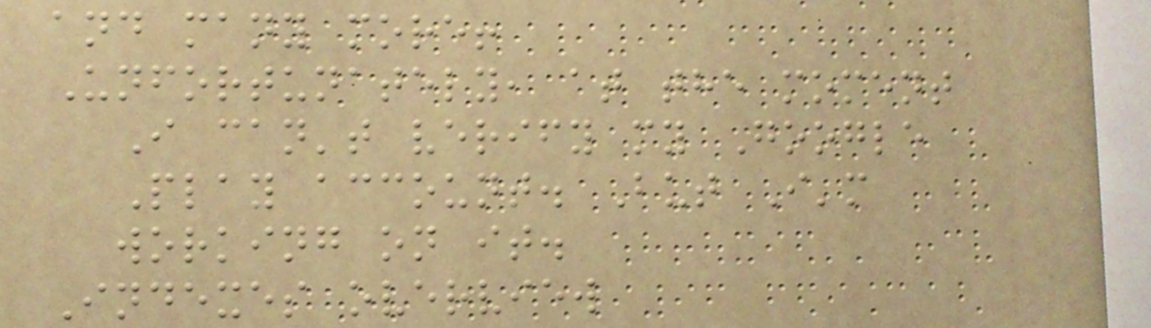and many more!
Unfortunately, at the moment
I can't verify my Google
Play account. But I'm
working on it.
Indexes overview
